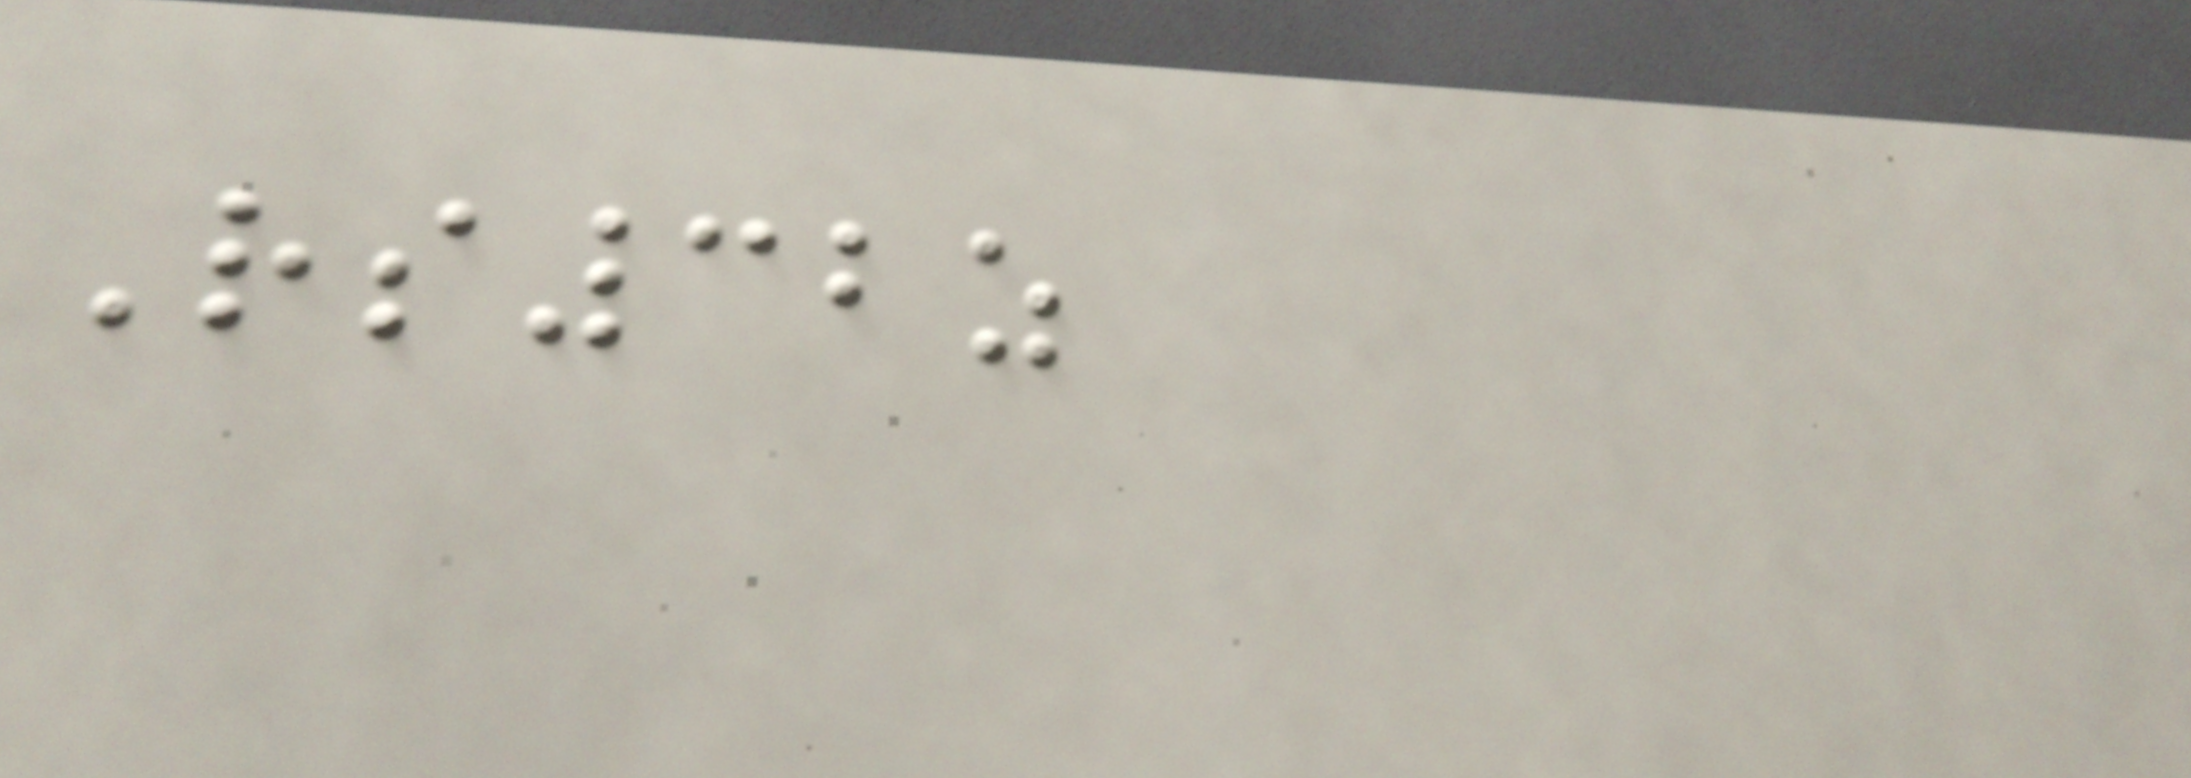Rs32z
